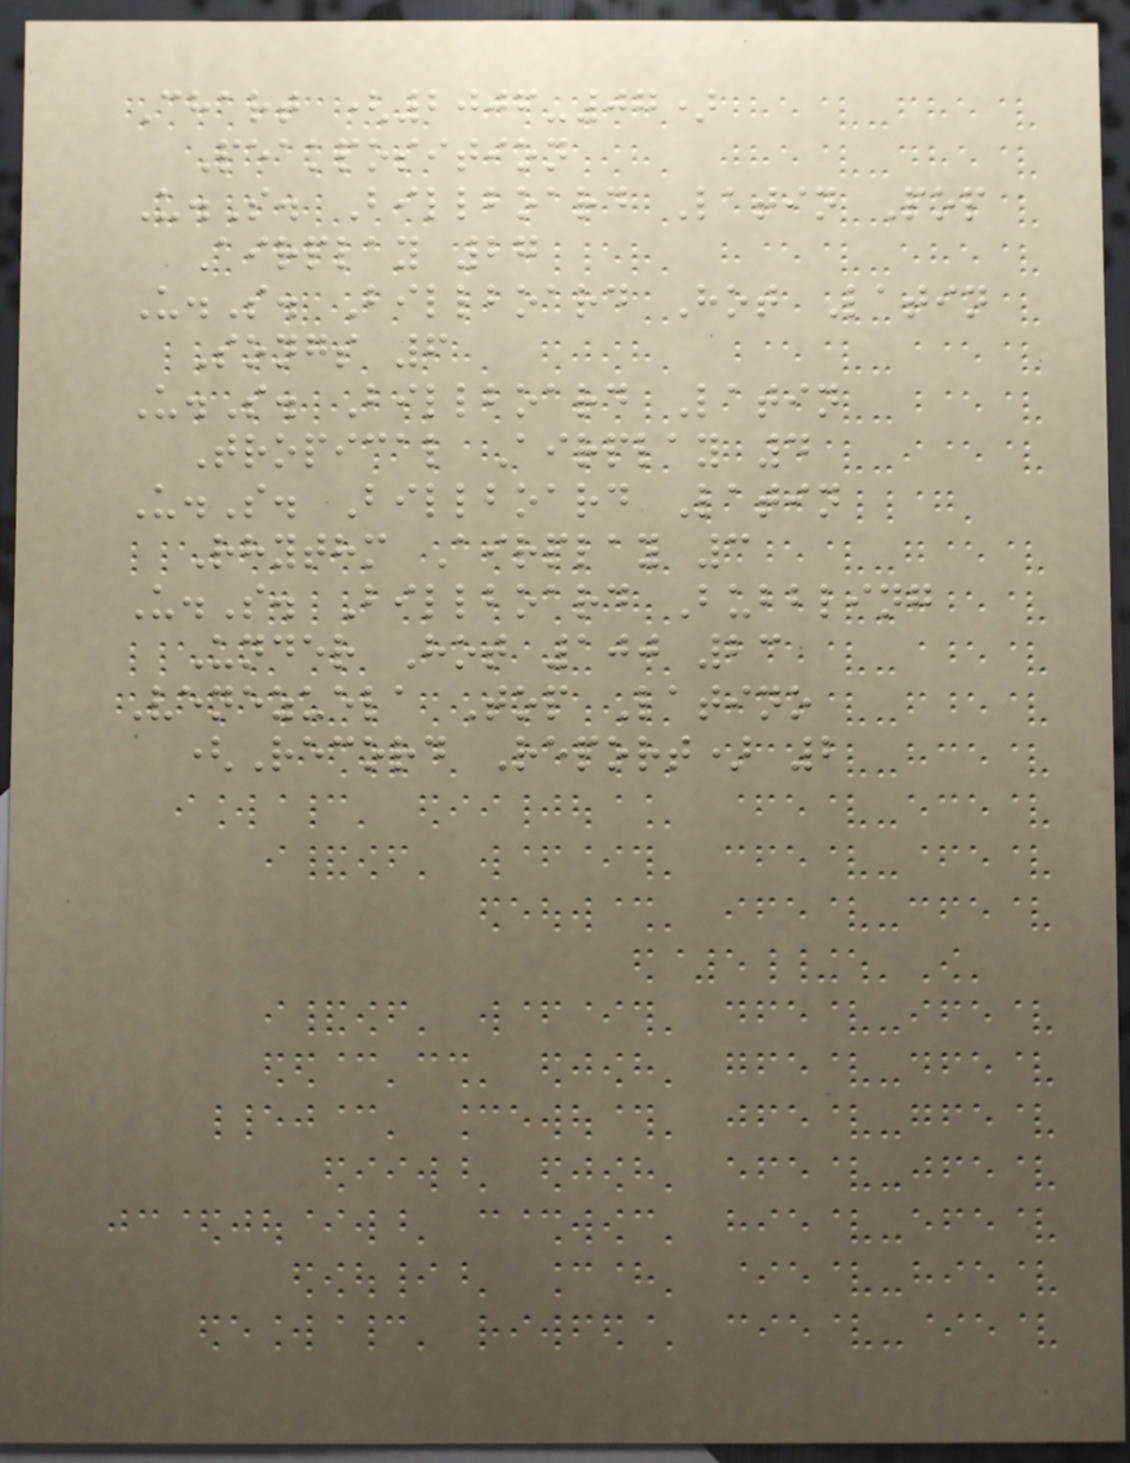Chart (2006-07)
Peakposition
U.S. Billboard Latin Pop
Airplay 27
U.S. Billboard Hot Latin
Songs 6
U.S. Billboard Latin
Tropical Airplay 4
U.S. Billboard Latin
Rhythm Airplay 3
U.S. Billboard Bubbling
Under Hot 100 23
Venezuela Top Latino
(Record Report) 2
